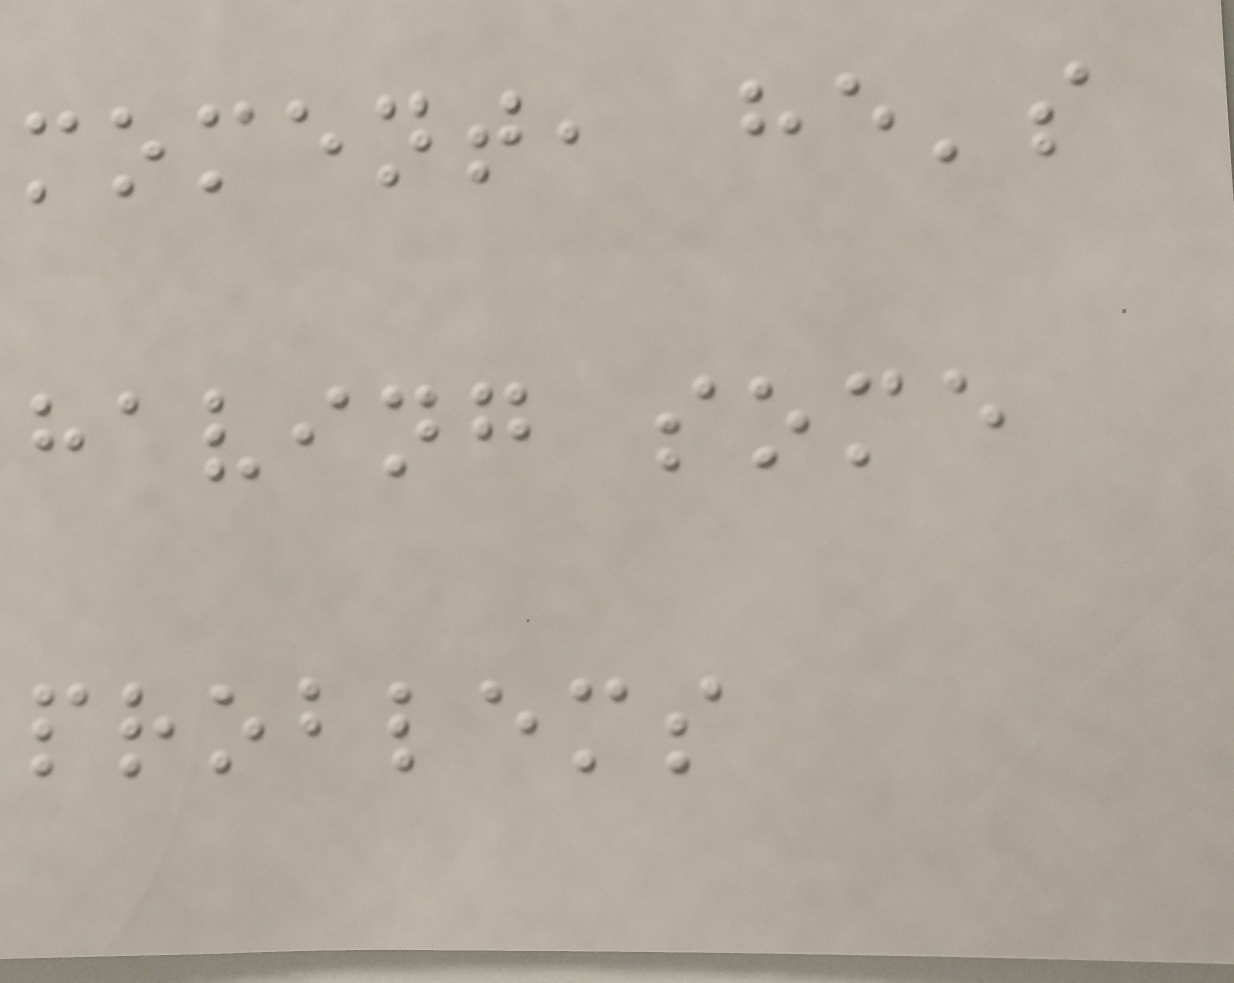moment, he's
having some
problems
